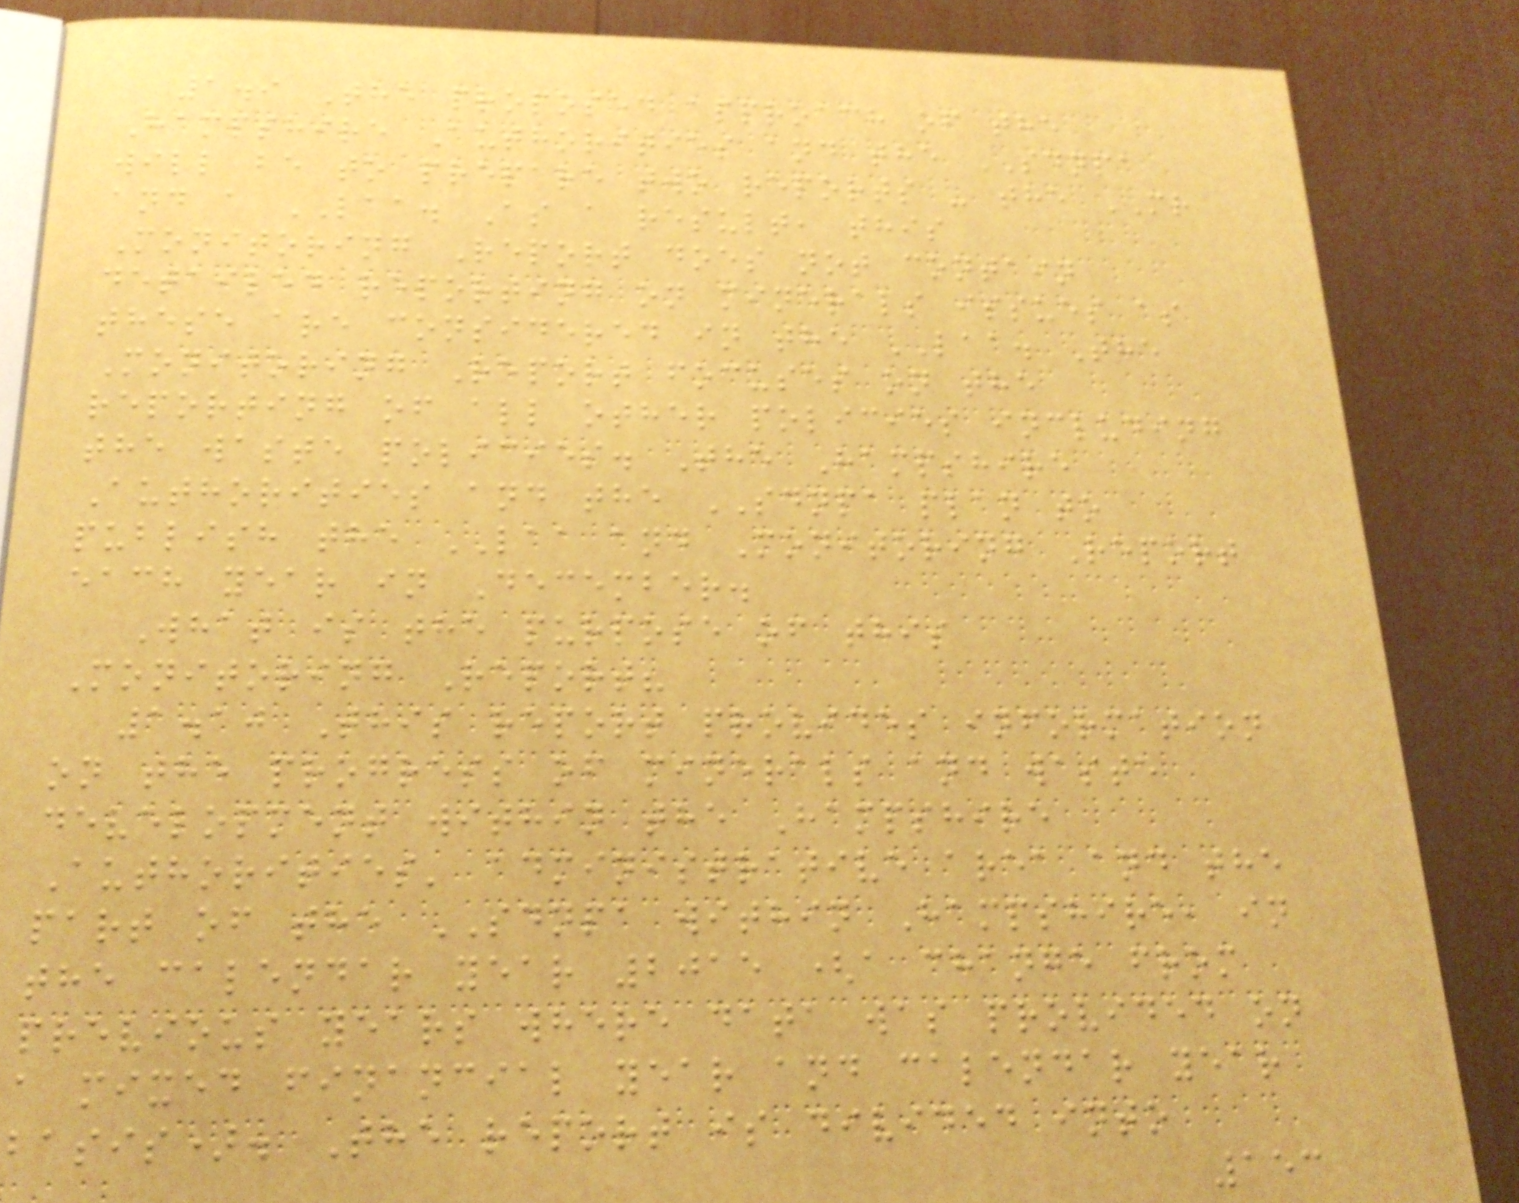1.9 The proposed approach of the
Hampshire Authorities and the SDNPA
will be to prepare two reports - the MR
and a LAA. As a result, this
Monitoring Report does not contain
detailed reporting on minerals issues as
these are considered in the LAA. The
Monitoring Report focuses on the
reporting of all other policies including
the waste policies. The Hampshire
Authorities and the SDNPA plan to
publish the LAA and Monitoring Report
each year in December.
What is the purpose of this
Monitoring Report?
1.10 This report provides information
on the progress of minerals and waste
development within the Hampshire
Authorities' administrative area and the
part of the SDNPA within Hampshire, in
the calendar year 2015 (a change from
previous years where data was provided on
a mixed financial year and calendar year
basis). The report is divided into
153
